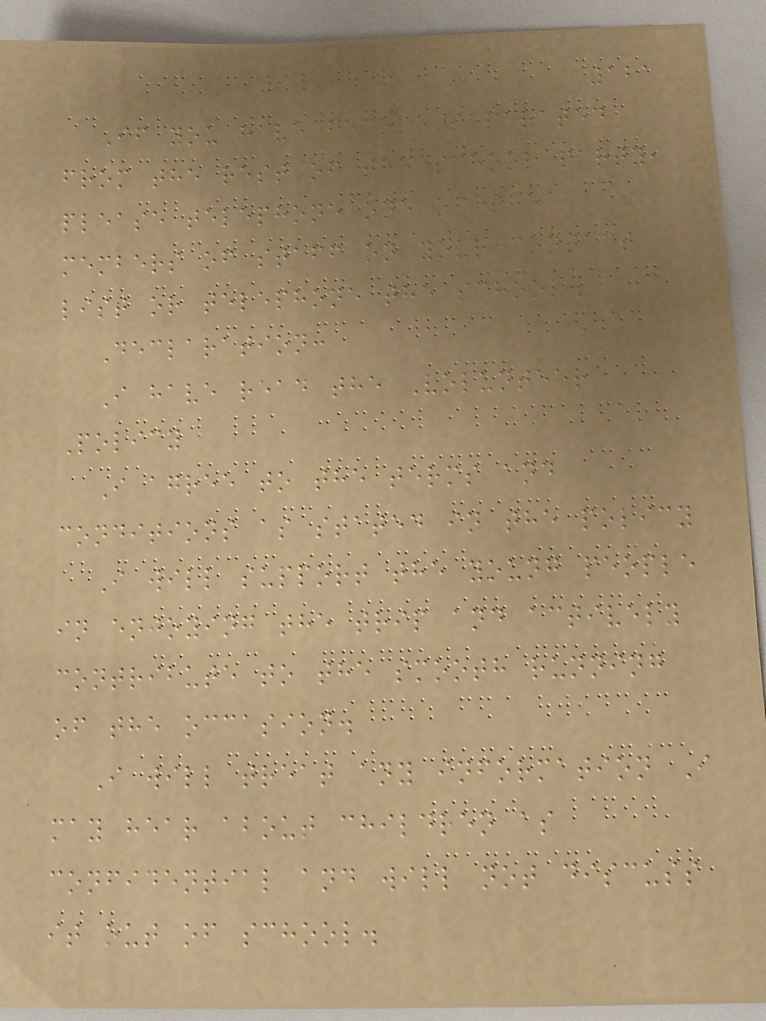121
If you have become separated
from the rest of the school party,
please telephone one of the
members of staff on your contact
list or telephone the school.
Declaration:
I have read the Volunteer
Policy
I agree to the terms and
conditions as stated in the policy
I will support the young people
in enjoying the trip and actively
contribute to the smooth running
of the occasion.
I will treat any information I
may hear about children as
confidential and will not discuss
it out of school.
